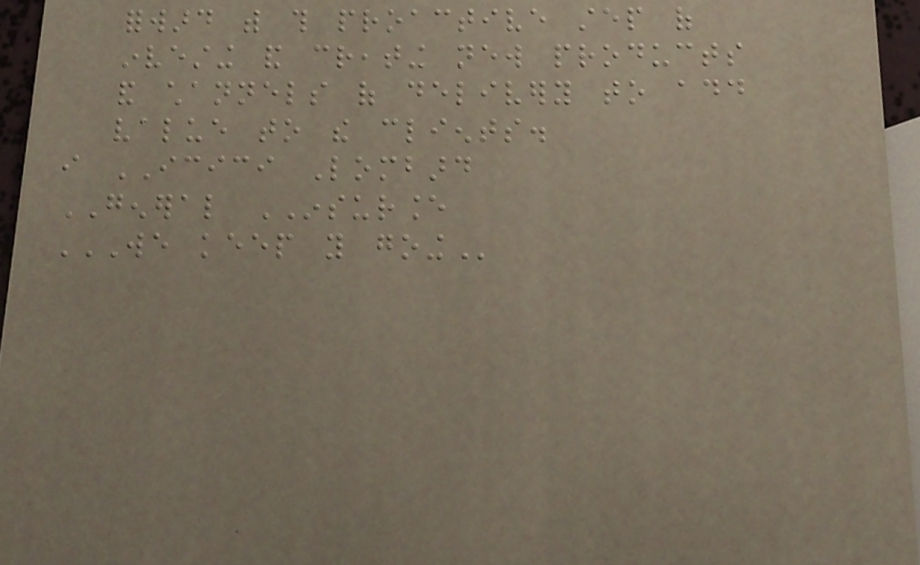forward with this proactive step of
investing and creating new products
and channels of delivery to add
value to the clients.
i ICICI Lombard
GENERAL INSURANCE
WE KEEP YOU GOING
